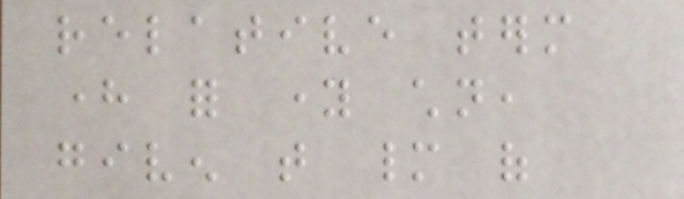relative term
here for young children,
given that many of
